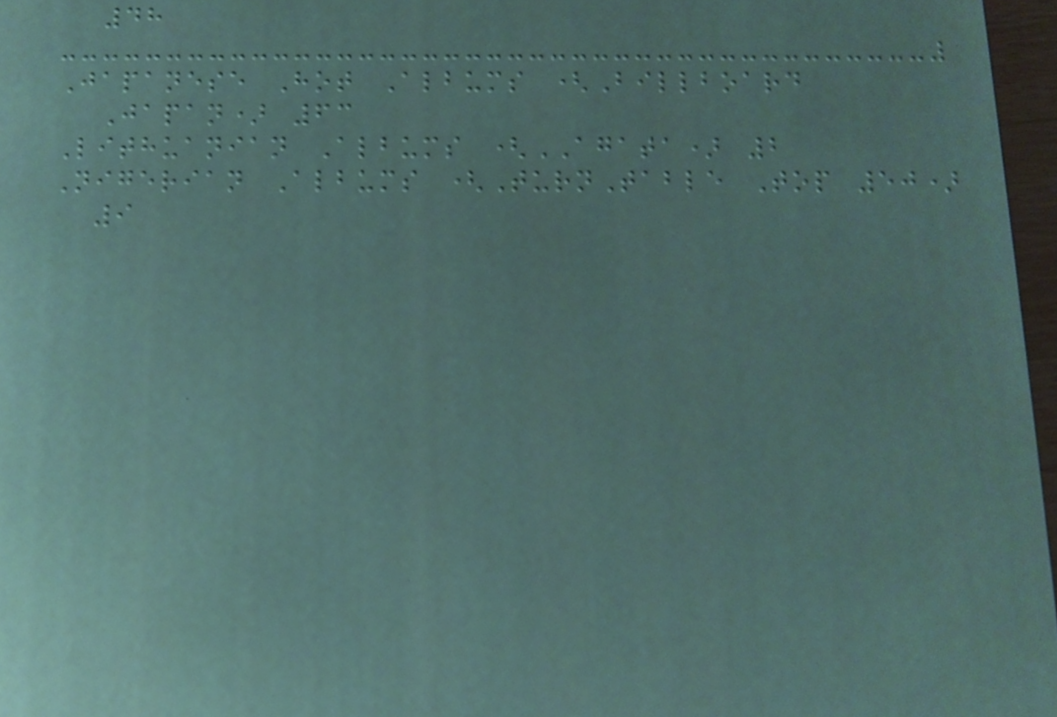48
Japanese Hot Albums (Billboard
Japan) 63
Lithuanian Albums (AGATA) 2
Nigerian Albums (TurnTable Top 50)
9
